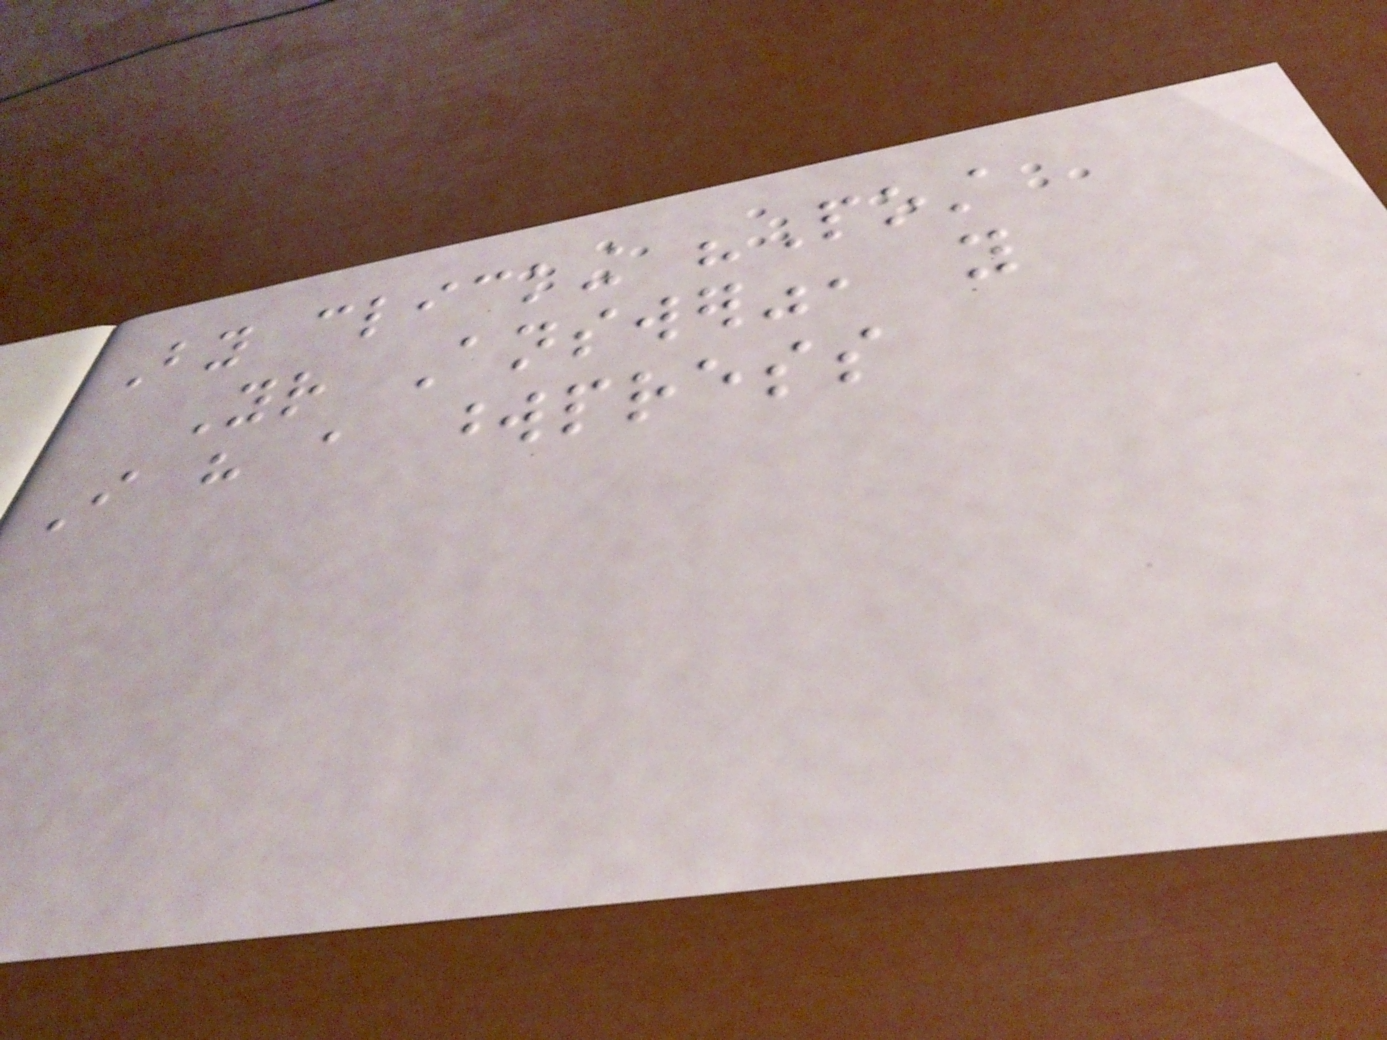By clicking "Post
Your Answer", you
I have a wordpress
